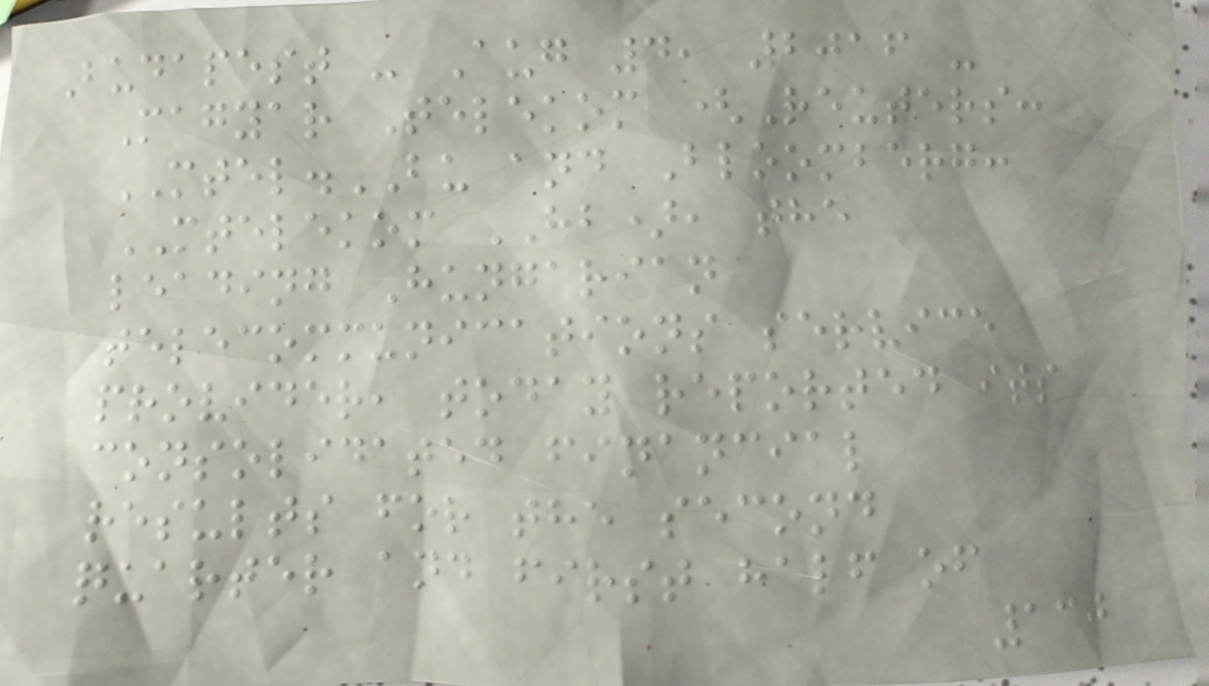Budapest - Aug 4, 2016 -
Magyar Telekom (Reuters:
MTEL.BU and Bloomberg:
MTELEKOM HB), the
leading Hungarian
telecommunications service
provider, today reported its
consolidated financial
results for the second
quarter and first half of
130
